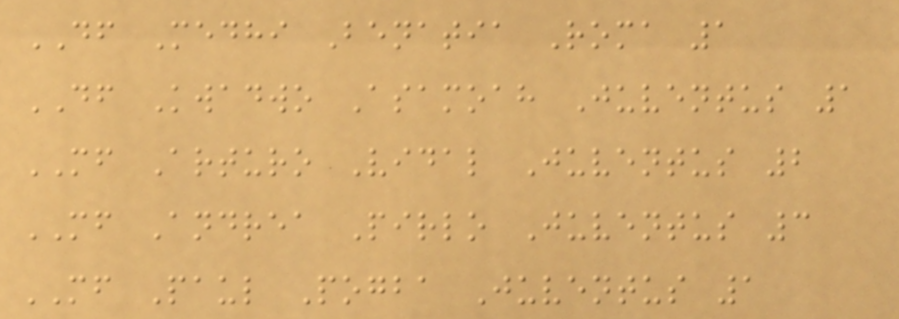DF Medhi Benatia Roma 1
DF Kwadwo Asamoah Juventus 1
MF Arturo Vidal Juventus 2
MF Andrea Pirlo Juventus 3
MF Paul Pogba Juventus 1
